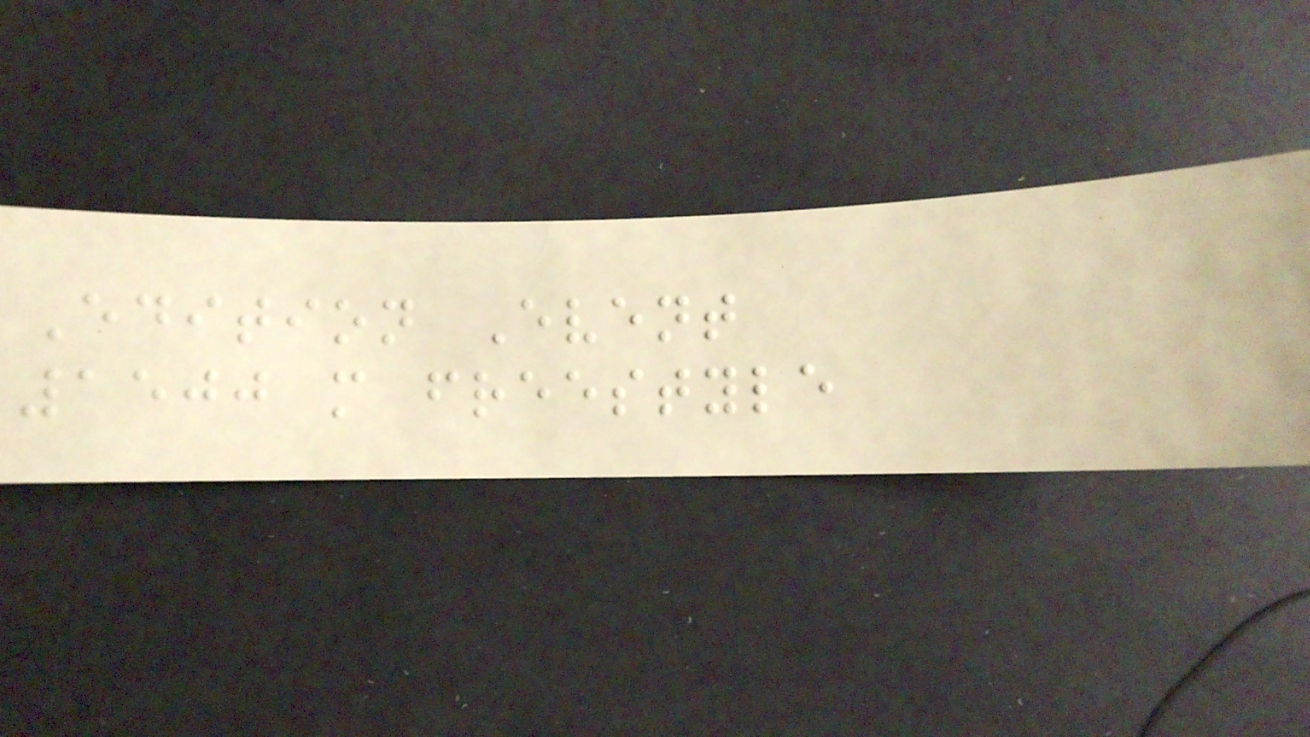Edition Event
1500 m freestyle
